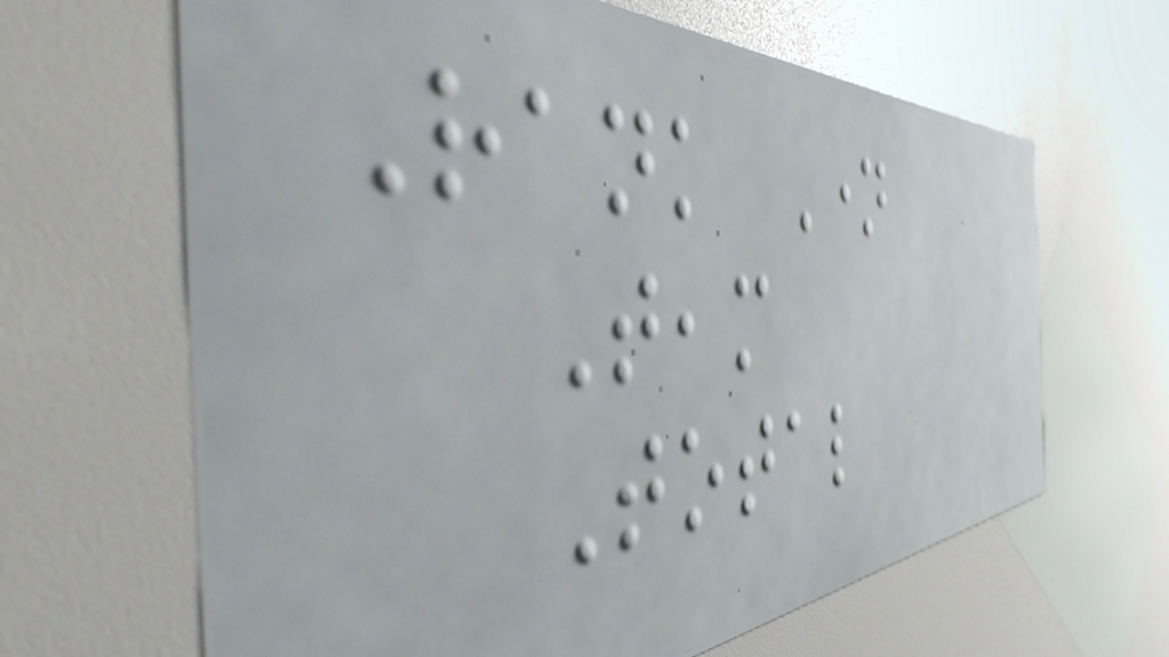Rank Name
Team
Total
